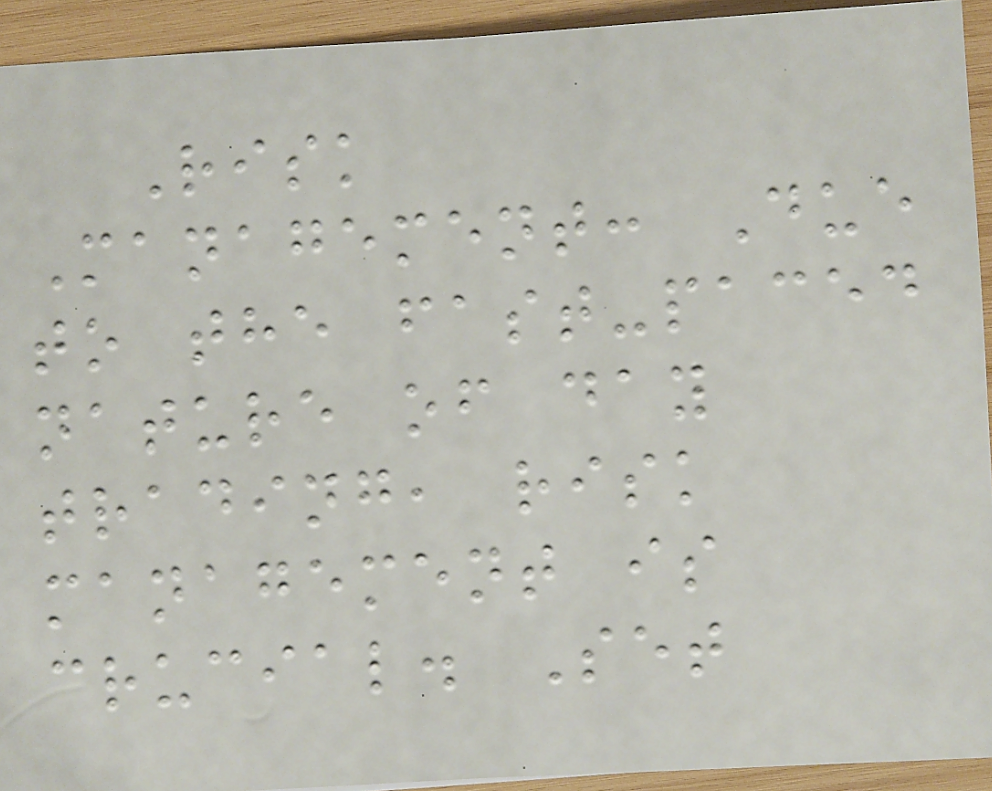Risk
Management: Due
to the fast-paced
nature of day
trading, risk
management is
crucial. Set
